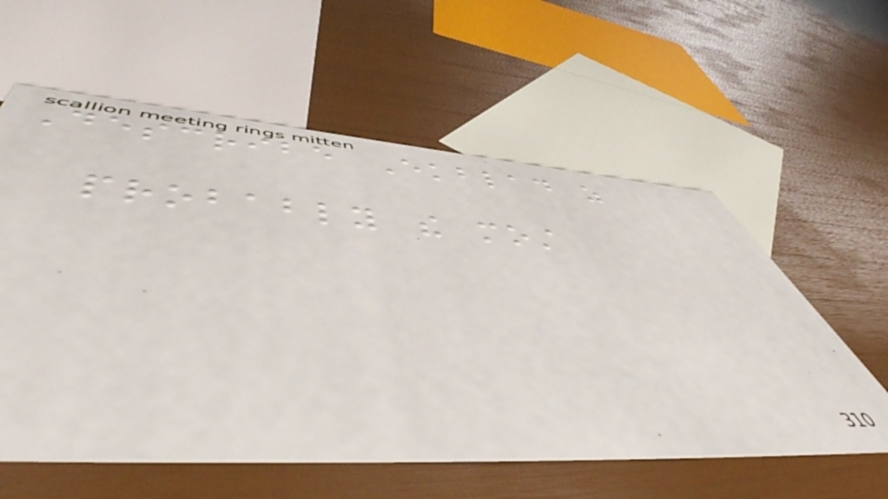Describe Ekblad as
probably the most
